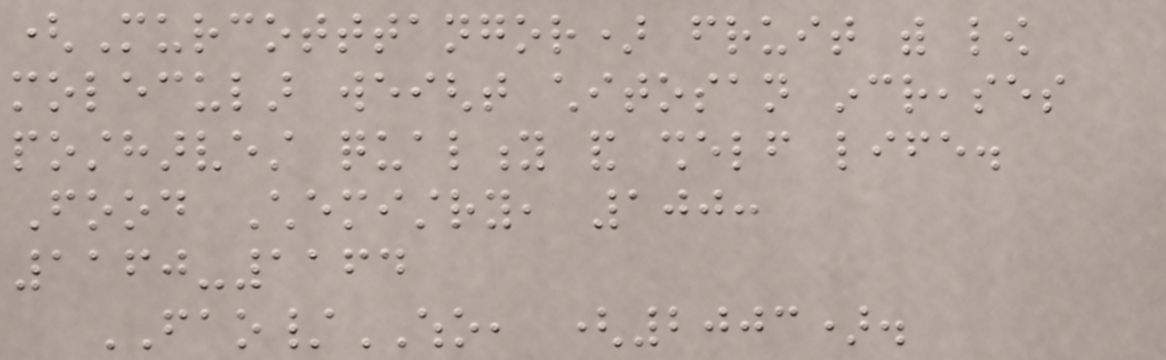(Murcotttangor) fruit with low
molecular weight chitosan increases
postharvest quality and shelf life.
Food Chemistry, 100:
1160-1164
FAO/WHO, (2003).
